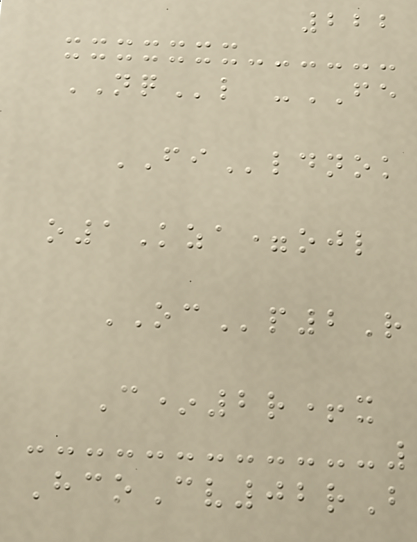222
NQl -FE
FIldnok
o1Kza=ojl
OCp2R
C*2r+x
HcoCv02rB
